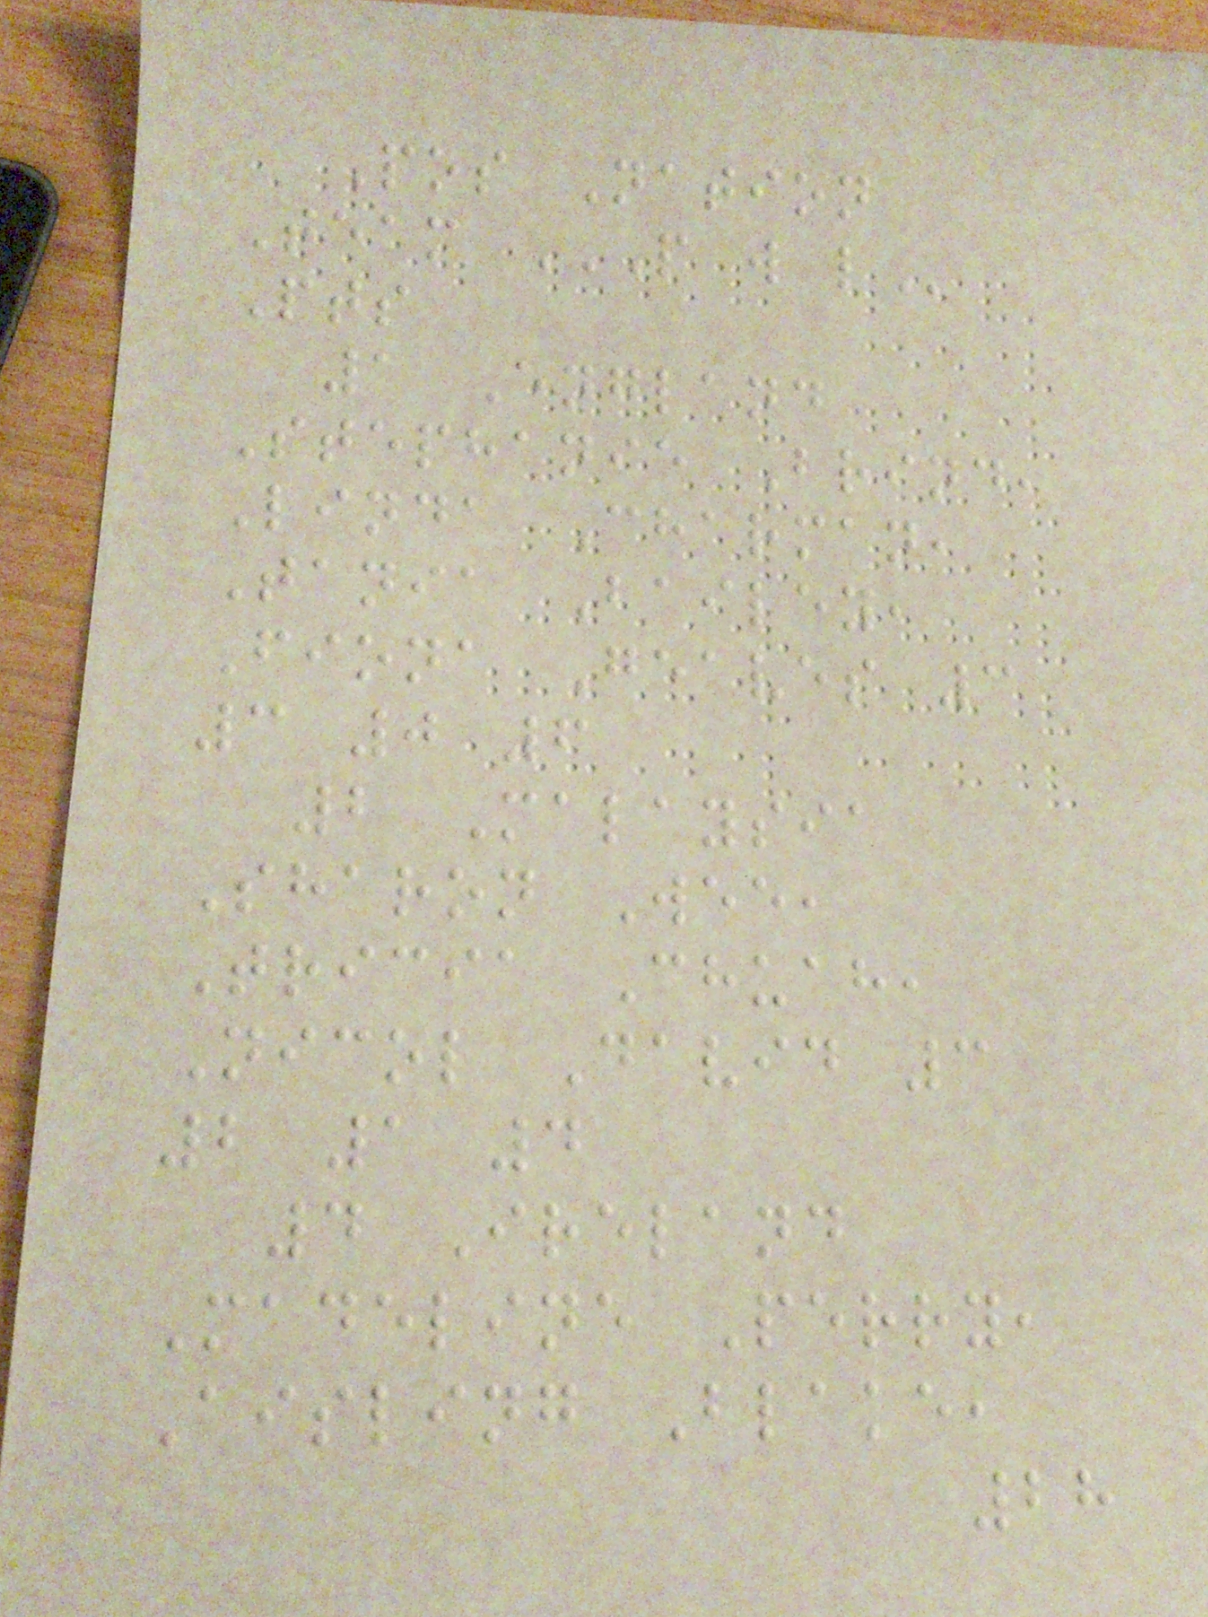Pos Nation
Team P W L
Pts
1 England
Stephanie Brind,
Linda Charman,
Tania Bailey,
Fiona Geaves 3
3 0 6
2 Malaysia
Sharon Wee,
Tricia Chuah,
Nicol David 3
2 1 4
4 Ireland
Madeline Perry,
Aisling Blake,
28
